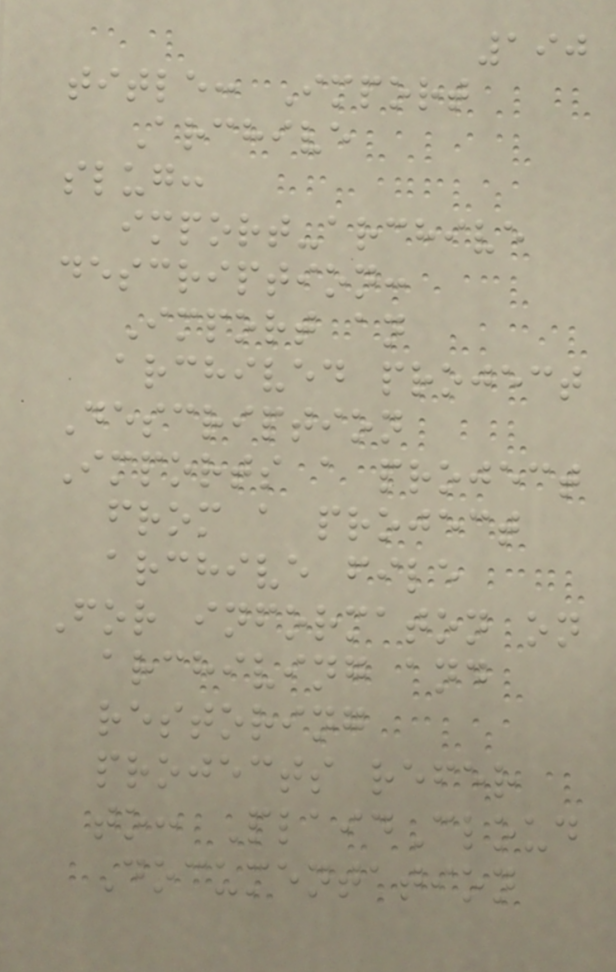190
title: Import
Archive
slug:
import-archive
description:
Import an
archived project
Description
Imports a project
from a project
archive file
For informaton on
archiving and
restoring
projects refer
to: PlaidCloud
Documentation
